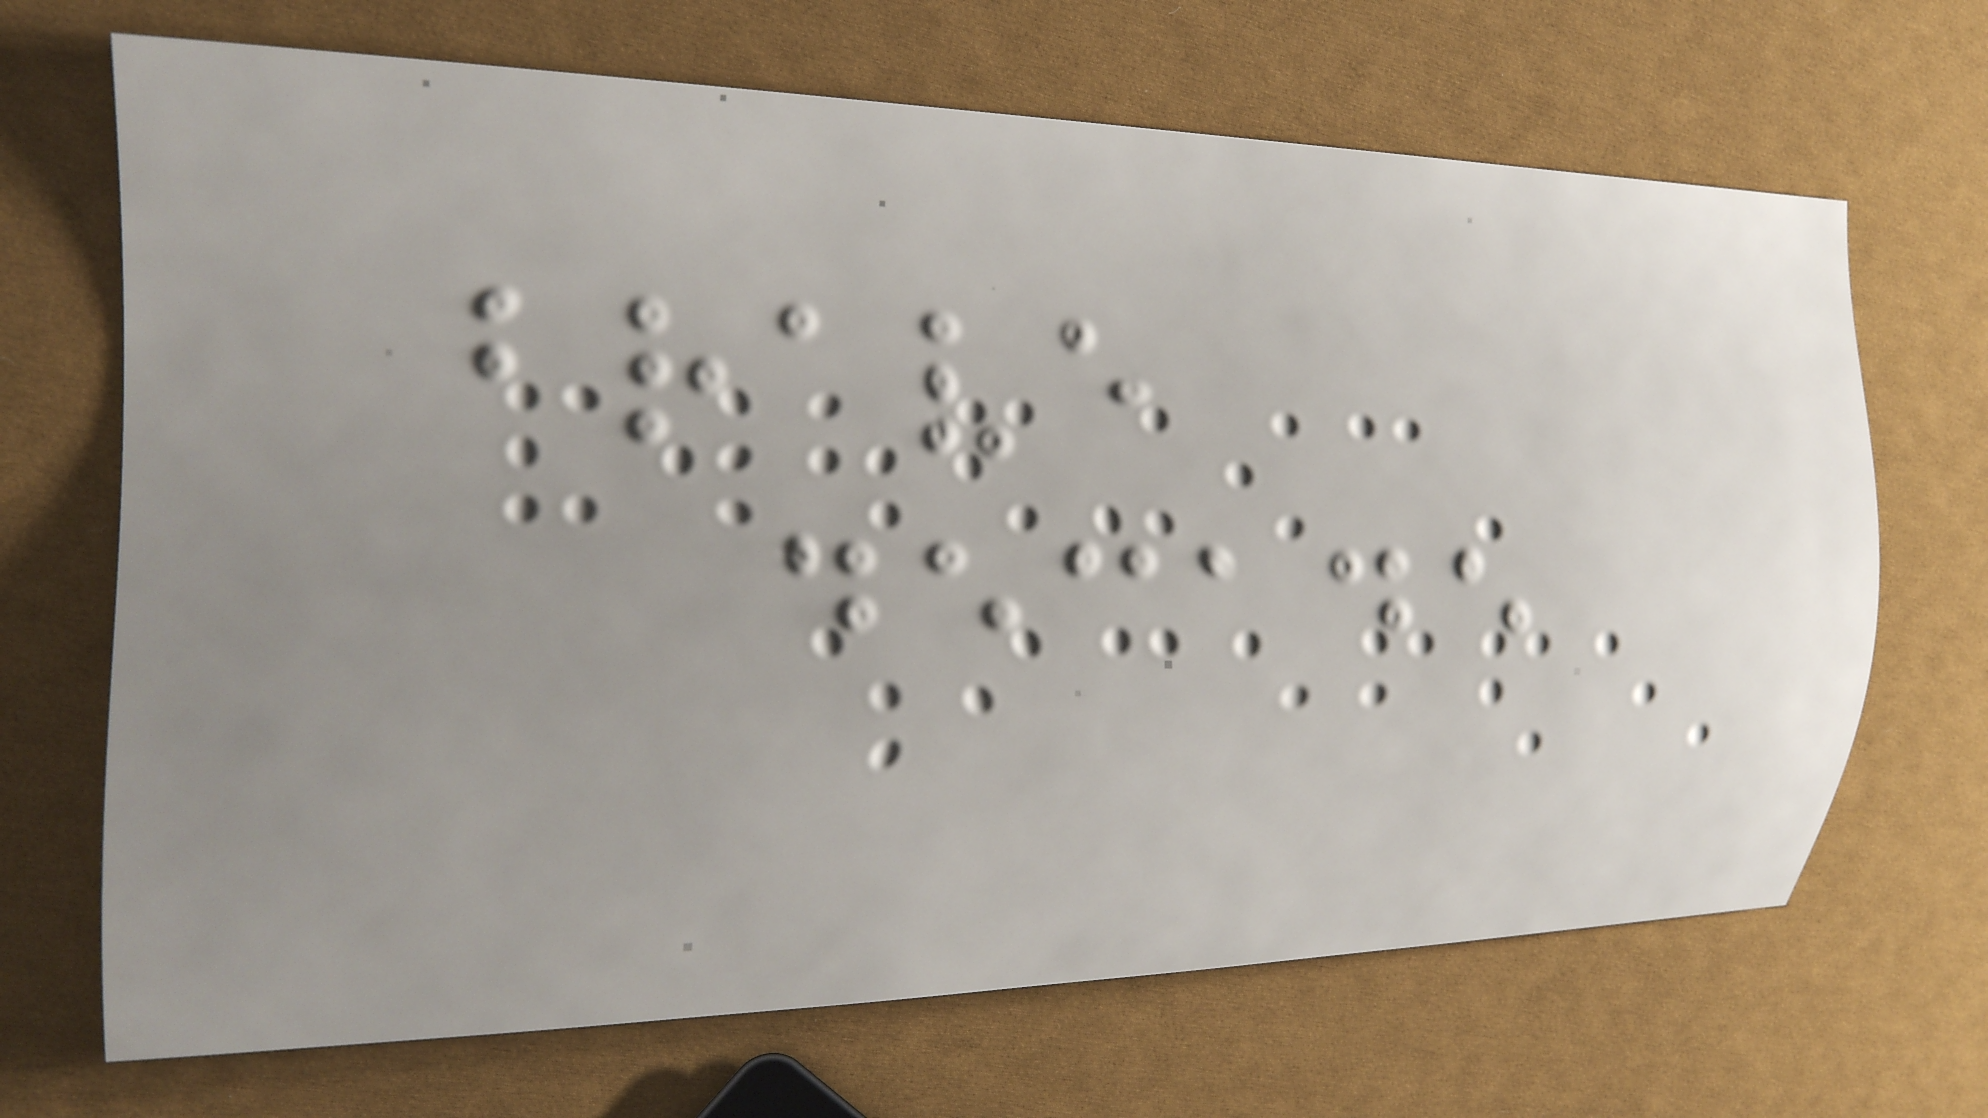brave
decade
